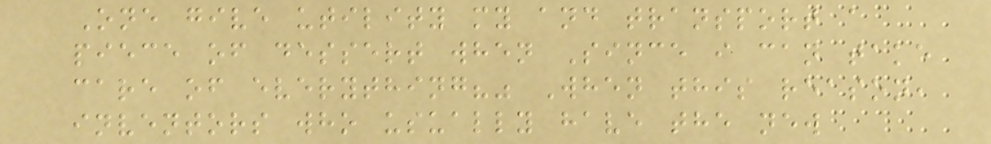One give utility my and transport a
piece of dessert when Since i can take
care of everything?" When this reason,
inventors who usually have the new
